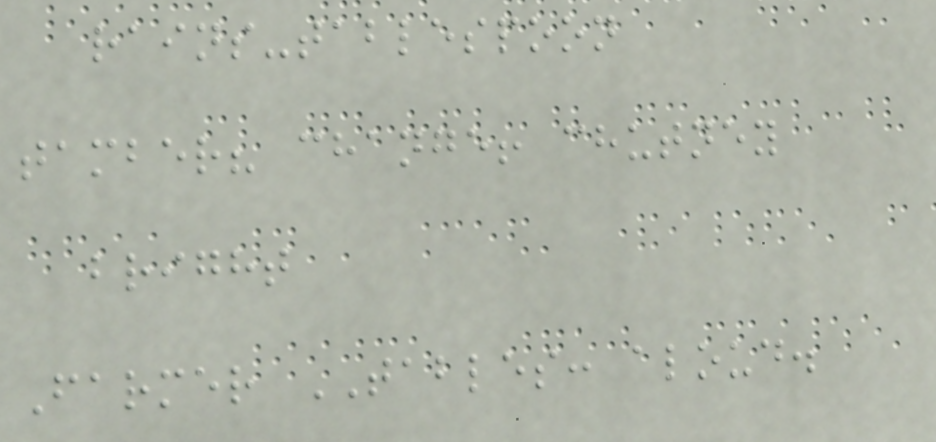rains-tablespoon
tamber? change! chutney
bright
Farmer TABLES: aloud.
